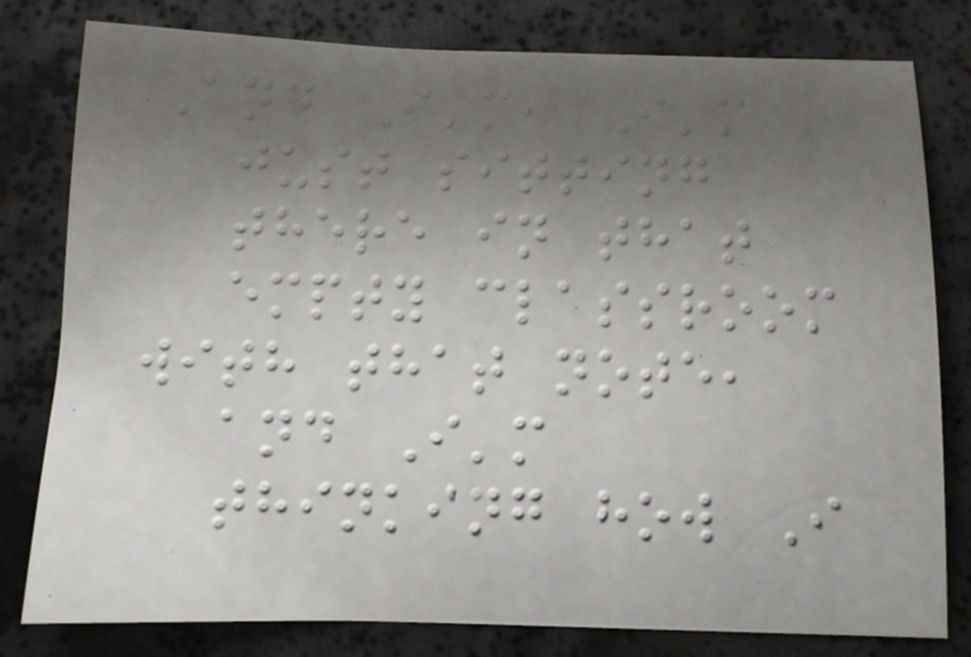And I'm, I'm
just sitting
there in that
empty classroom
with that note,
and I'm
thinking how I
